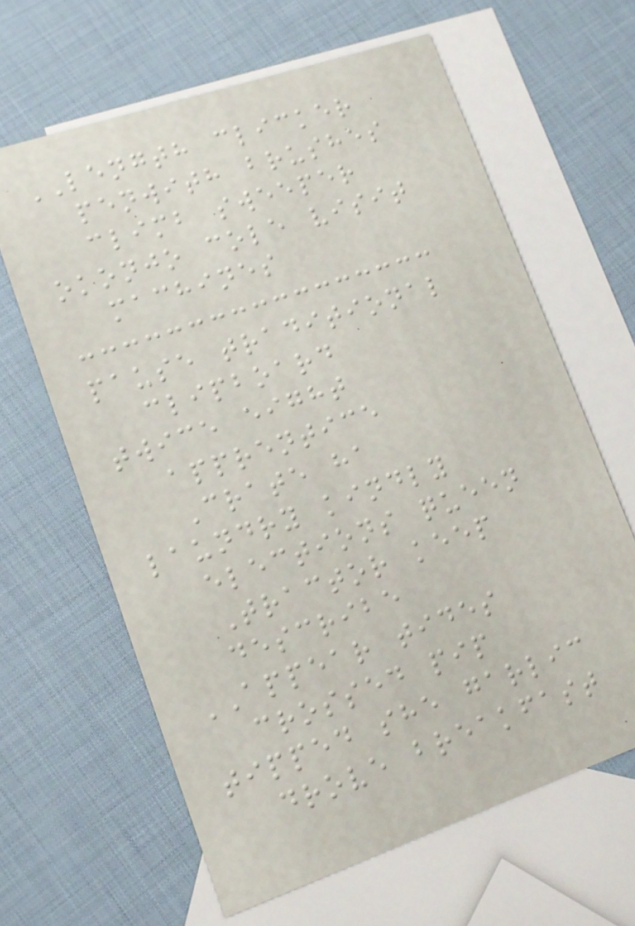LENGTH clicker
penwith brushes
climb sweeper
okonjo cole visit
machines
pause traditional
clipboard
twice eight
apprentice
Crate ha
laundry kindly
elections queen
Tractor keep
describe
APPEAR tides
crossed pip
tipped she garlic
drove breakfast
